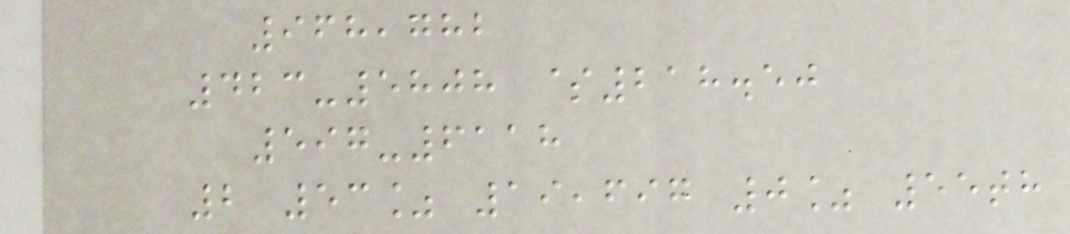968,782
423-5808 $218.50
597-6118
2 53% 19,697 0% 55th
